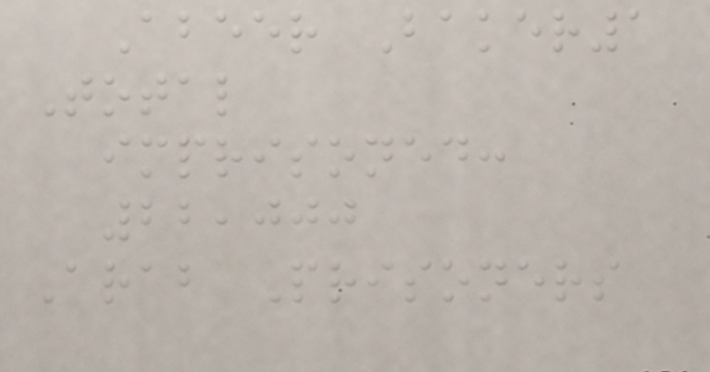Abeer Baker1
Total
imprisoned:
22,000
Arab Prisoners
